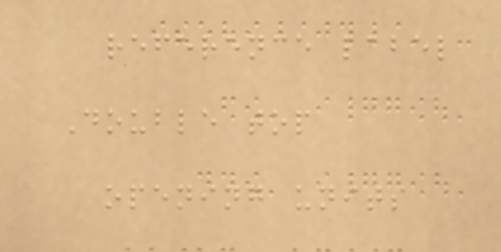reference label
Double top
opening units
